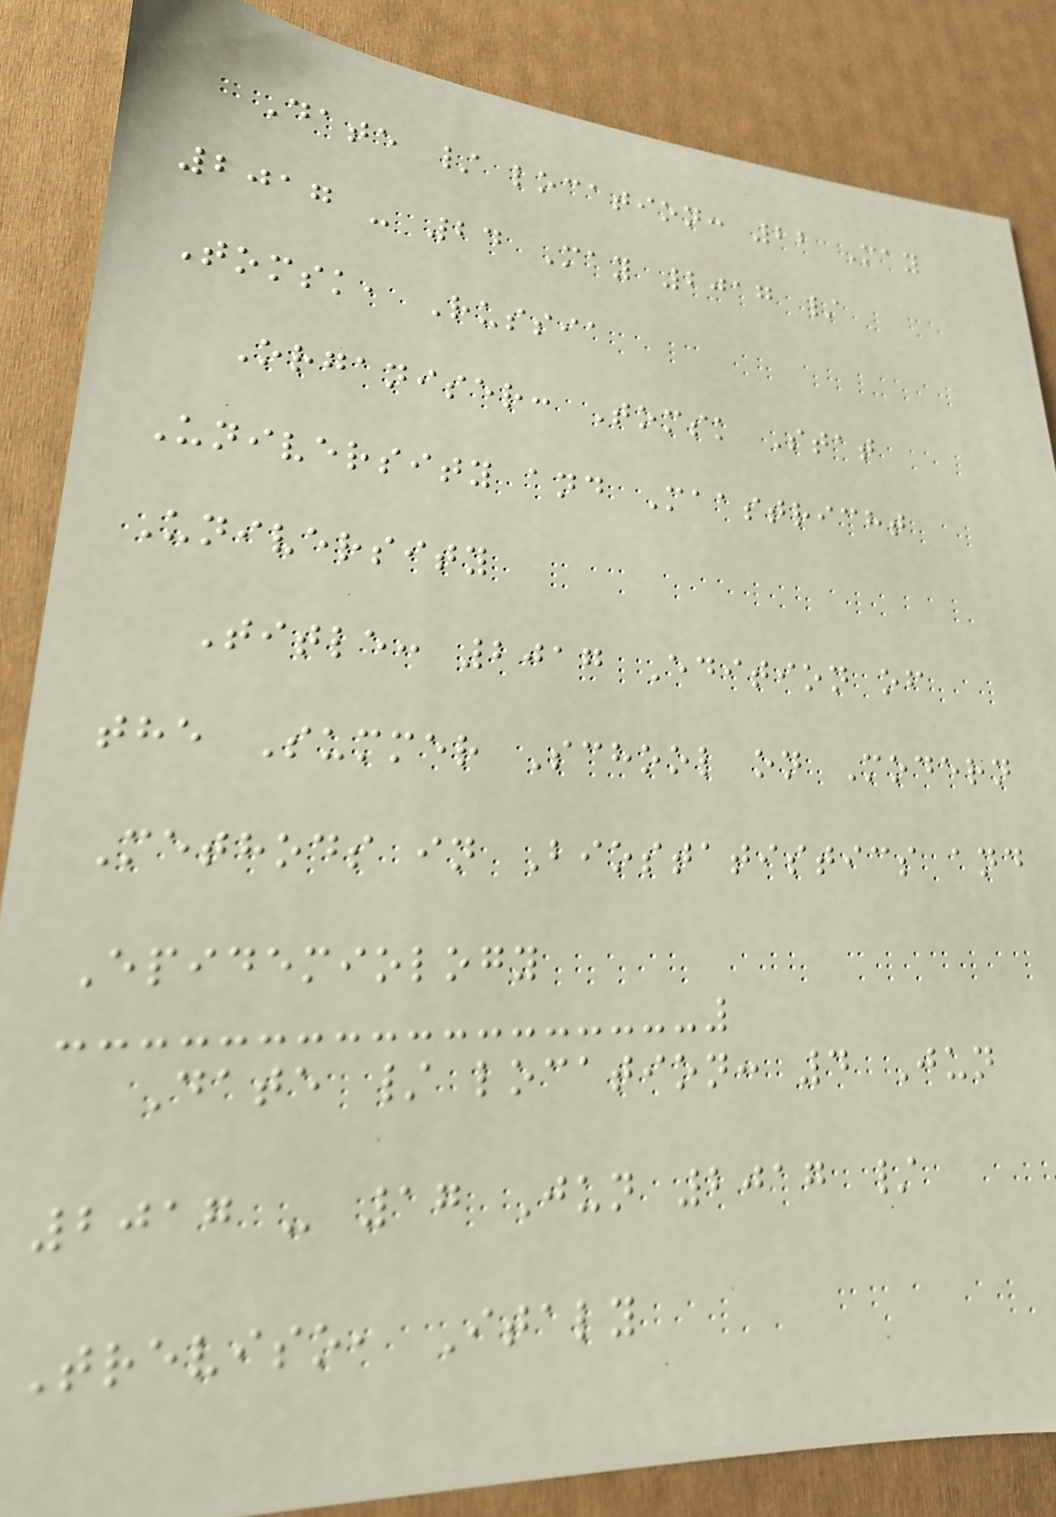Date / location: 22 May
2017 - 24 May 2017 /
Tomsk, Russia
Organiser: Tomsk Stat
University and Maastricht
University
Title: 2017 Edition of
the Summer School on Modern
Methods in Biostatistics and
Epidemiology
Date / location: 4 Jun
2017 - 17 Jun 2017 /
Treviso, Italy
